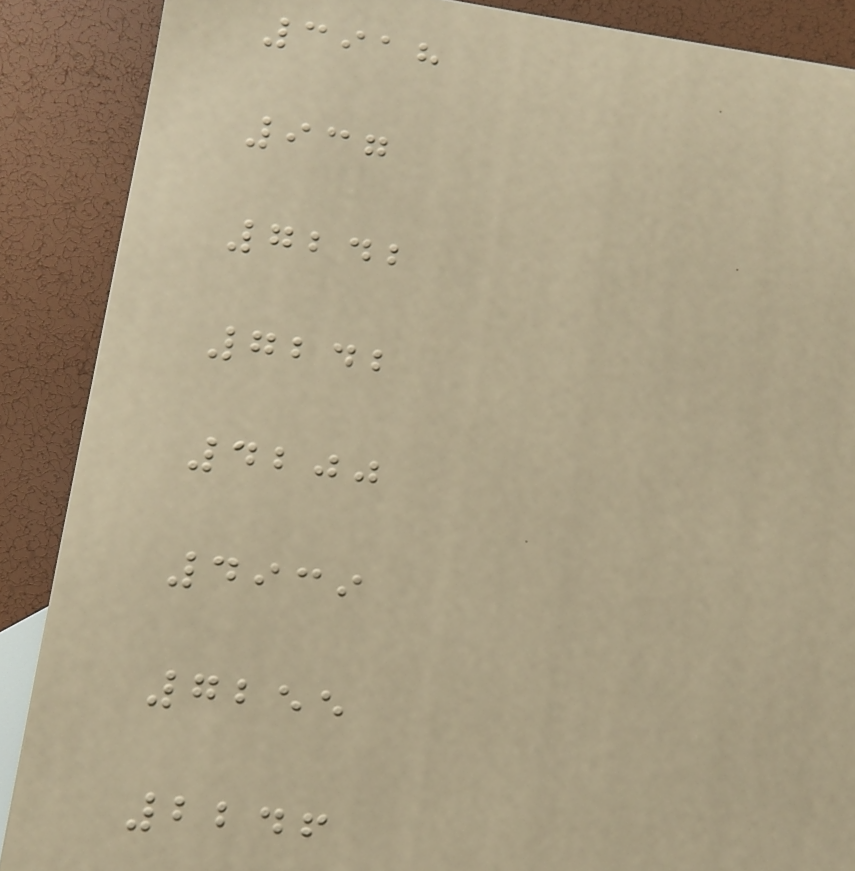3918
937
7242
7242
4200
4939
7255
2246
